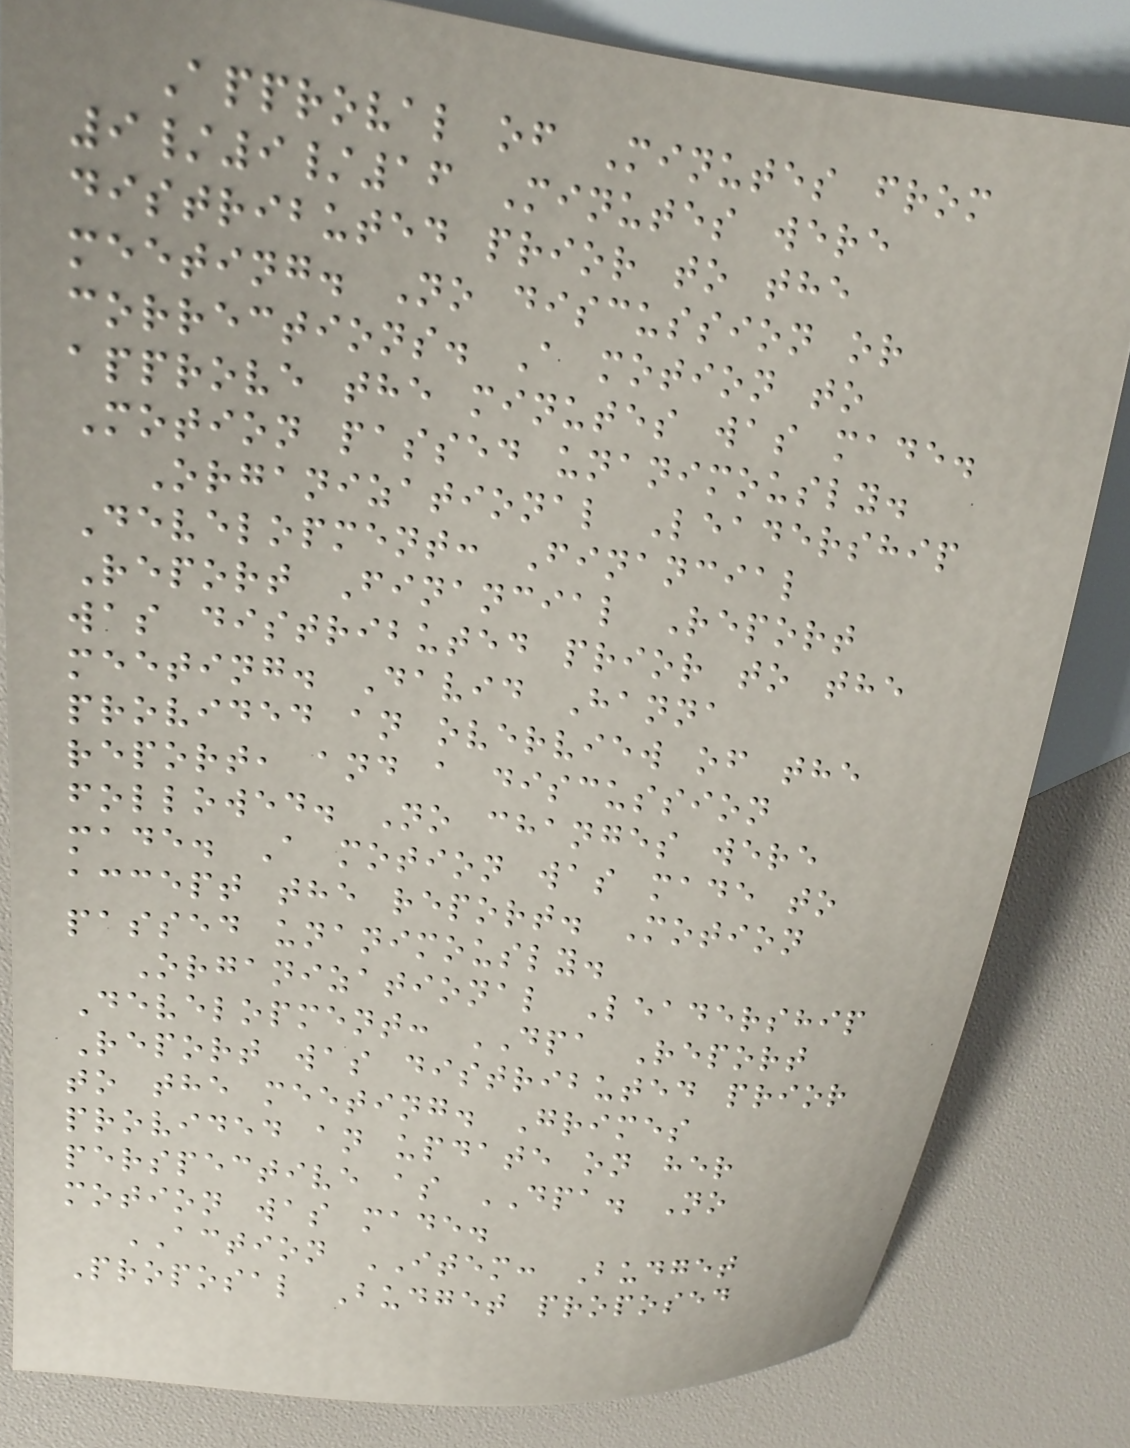Approval of Minutes from
9/9/16 Minutes were
distributed prior to the
meeting. No discussion or
corrections. A motion to
approve the minutes was made.
Motion passed unanimously.
Organizational Leadership
Development: Financial
Report Financial Report
was distributed prior to the
meeting. David Hanna
provided an overview of the
report, and a discussion
followed. No changes were
made. A motion was made to
accept the report. Motion
passed unanimously.
Organizational Leadership
Development: DPA Report
Report was distributed prior
to the meeting. Grimes
provided an update on her
perspective as DPA. No
motion was made.
ACTION ITEM: Budget
Proposal Budget proposed
